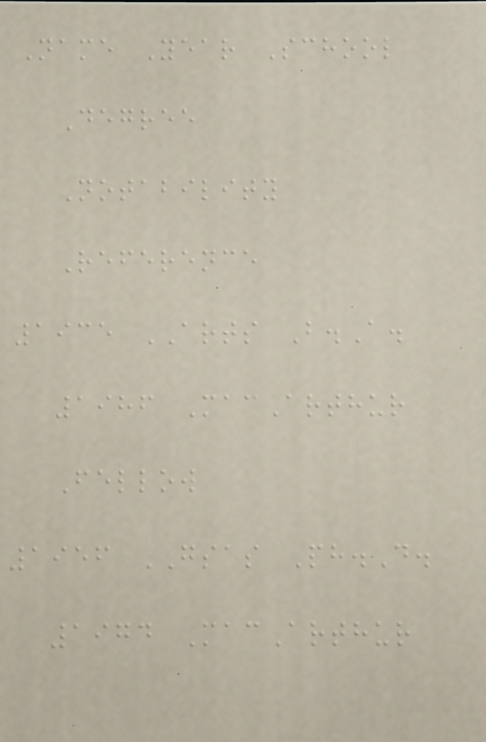Name Year School
Degree
Notability
Reference
1935 ARTS B.A.
1986 MacArthur
Fellow
1956 GSAS Ph.D.
1974 MacArthur
